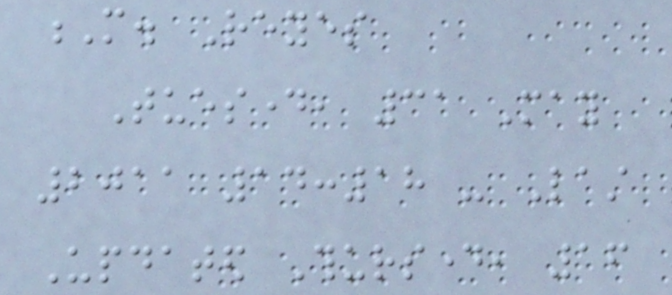M. Reyes
Tuesday, 31 May
2011 14:18 - Last
Updated Thursday, 16
